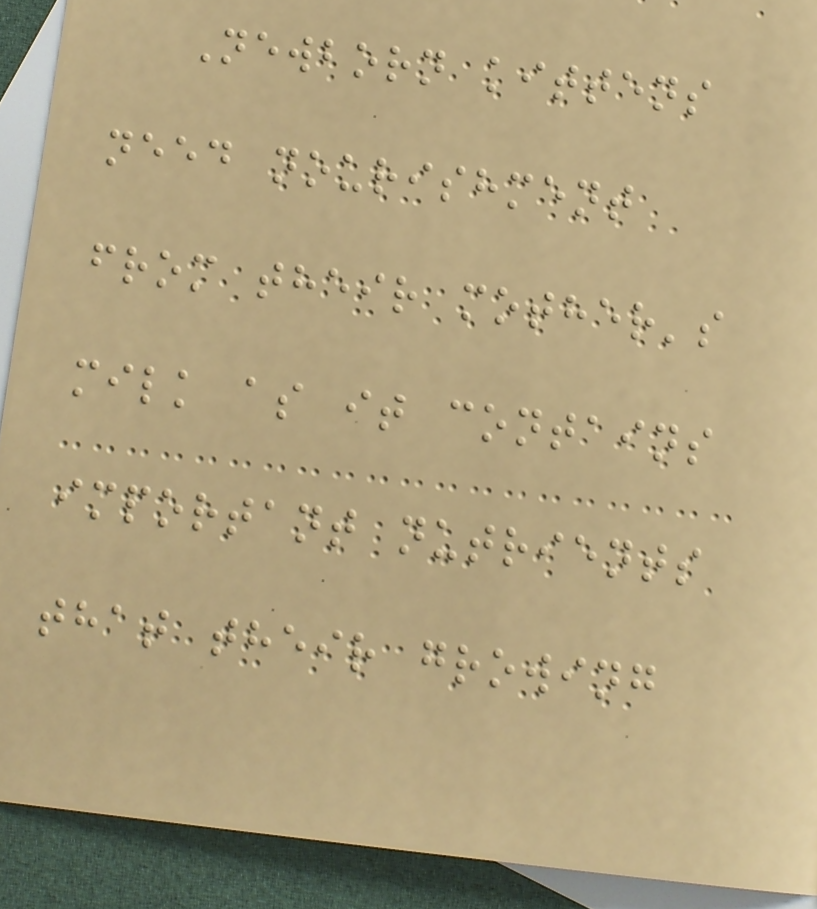Newborn kittens
need nourishment
from their mother's
milk as it contains
important nutrients
that their growing
